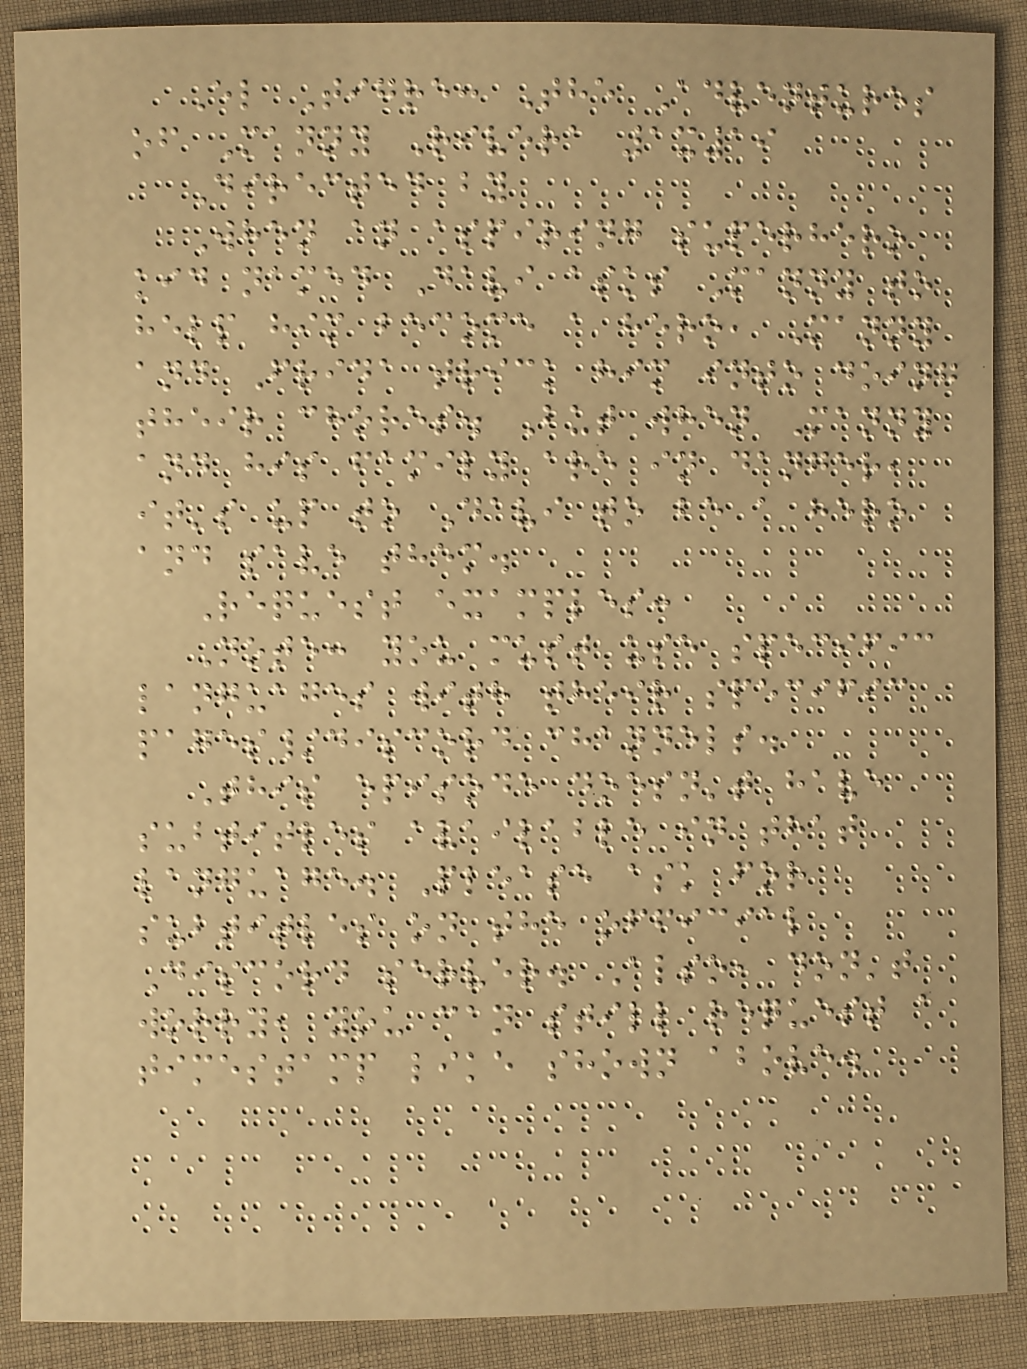El Tigre: The Adventures
of Manny Rivera 1x19
Directed by
When an aspiring superhero
kid named Davi asks Manny to
help him become a hero, Manny
and Frida trick him into doing
their chores. But when Manny
and his family are in danger,
it's up to Davi to be a hero
and save them.
Request examples:
Note: you must use specific
languages with their specific
pages/discord channels.
This episode doesn't have
subtitles available in that
language. Please ask for
subtitles on the official
Discord server. Also, don't
worry, you can still request a
timestamp like shown above.
